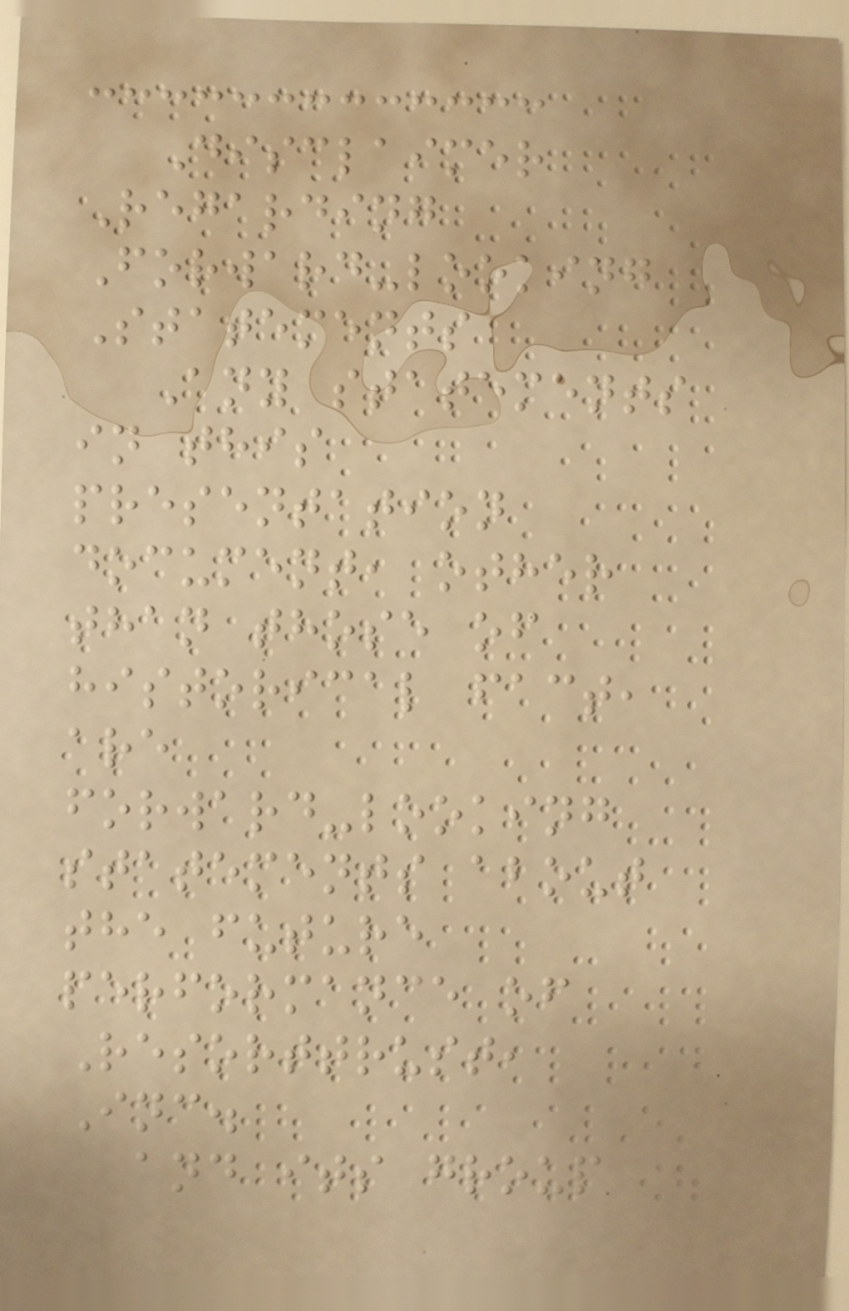Disclaimer
Regarding
Forward-looking
Statements
Any statements
in this
presentation
document, other
than those of
historical fact,
are
forward-looking
statements about
the future
performance of
Resorttrust,
Inc.
and its group
